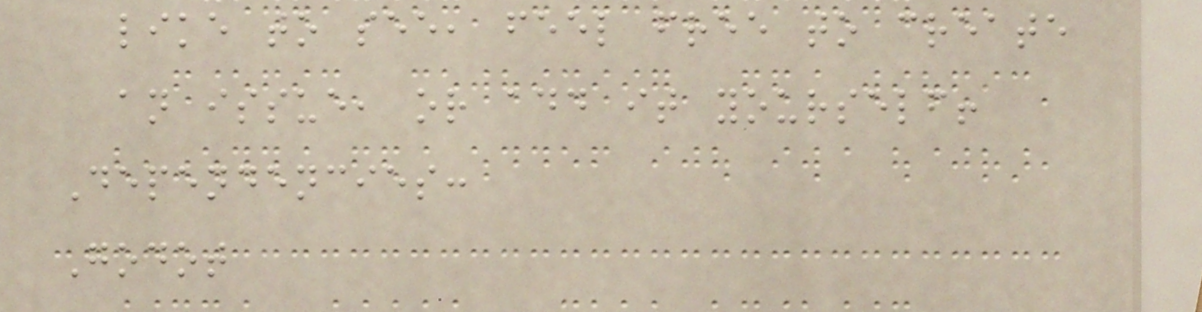like to see, feel free to create
an issue, or add it yourself!
Dependencies:
Godot
